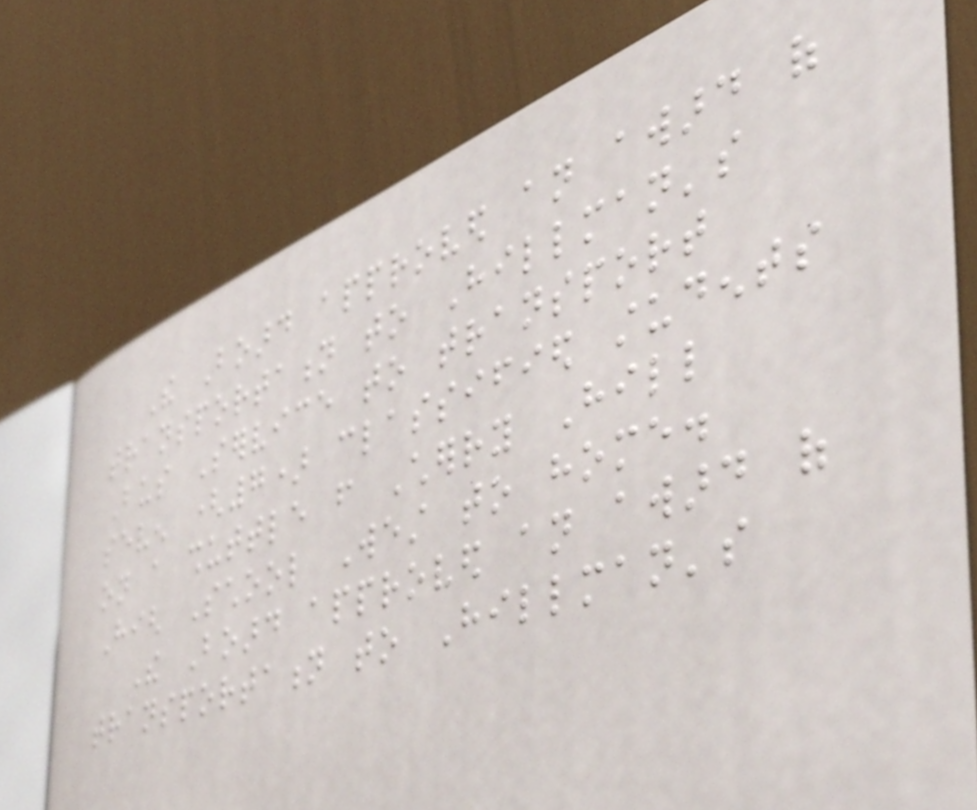The Board approved an award of
transportation to Hillman's
Bus Service to transport
seven (7) classified students
on a shuttle from Cherry Hill
High School West to home.
The Board approved an award of
transportation to Hillman's
